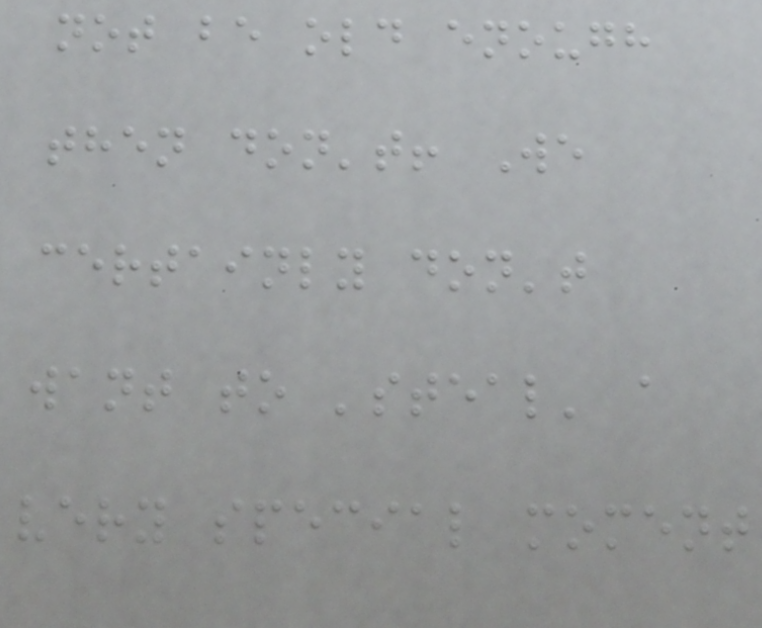not be old enough
then don't! We
certainly don't
want to 'steal' a
very special moment
